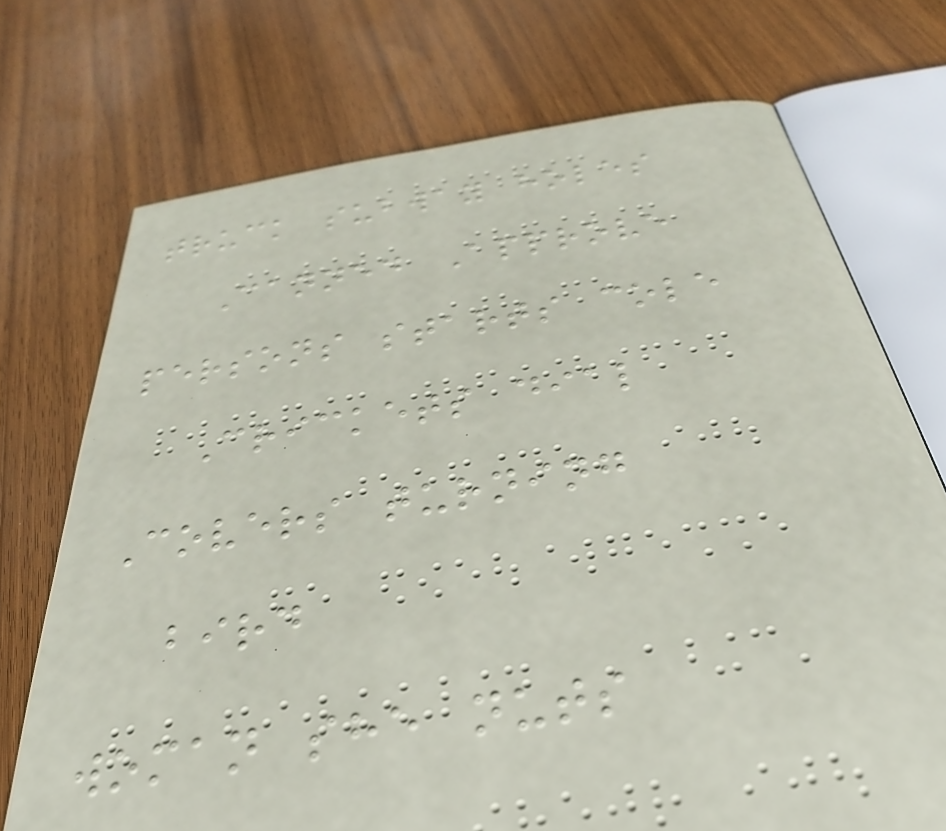truck subway holes
Canned Approve
persons starts cole
Crickets dial
Covers turning
bird
woman she nuts
